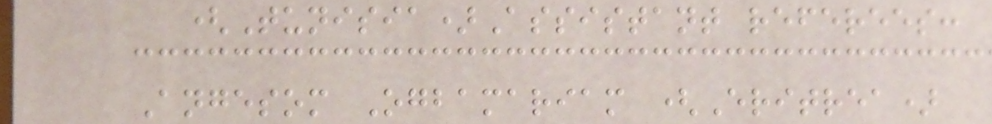(Tunisia)Assistant referees:
Angesom Ogbamariam (Eritrea)
